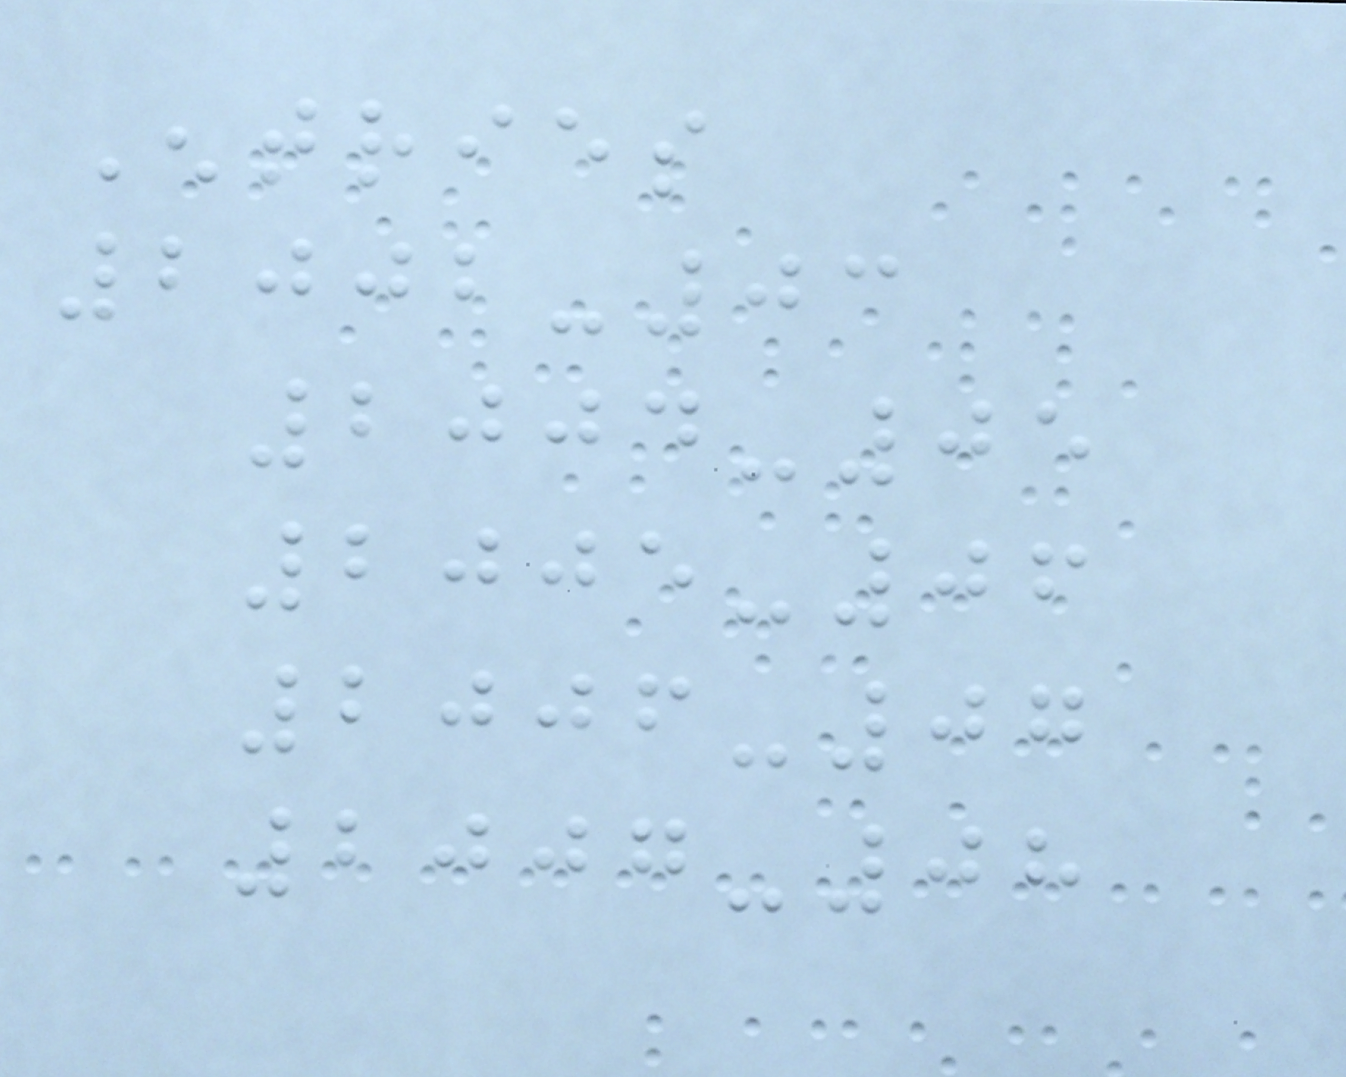Entries
2002-03
2004-05
2005-06
2006-07
2007-08
